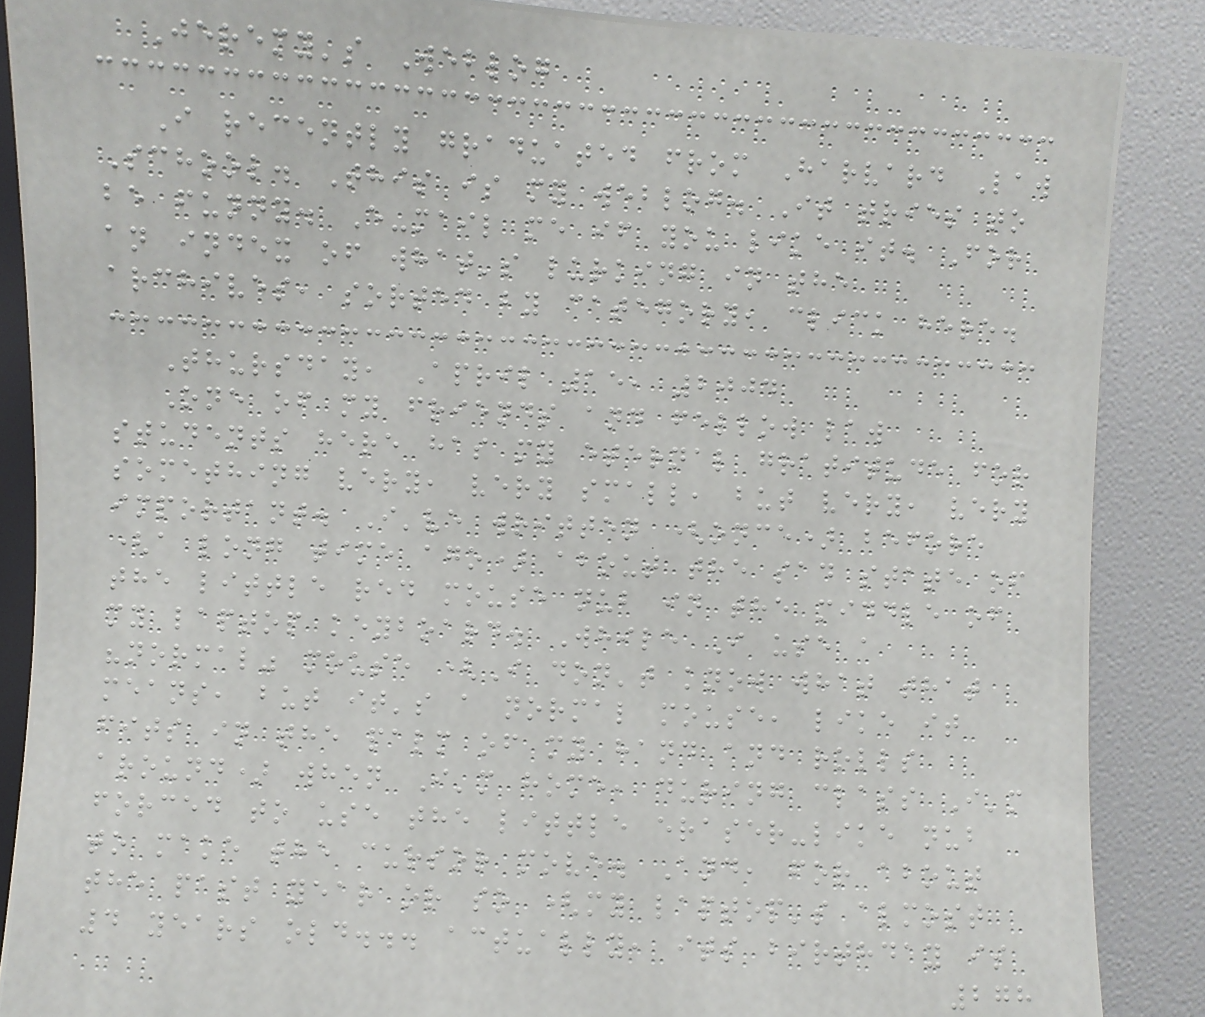Jeremy's Weblog
I recently graduated from Harvard Law
School. This is my weblog. It tries to
be funny. E-mail me if you like it. For
an index of what's lurking in the
archives, sorted by category, click here.
Thursday, April 15, 2004
One of my friends and fellow law
students here has my eternal gratitude for
something very, very small, but very, very
important. I've written (once) before
(a long time ago) about the sad state of
the little red mouse nub in the middle of
my laptop keyboard. While I use a
"normal" mouse (I don't know what that
means, but it's a normal mouse, like it
fits in the palm of my hand and rolls
around) when I'm home, during class I'm
forced to use the little eraser-like nub
to make the cursor move. And, for about
the past year or so (my laptop's almost
4 years old... actually, its birthday is
278
